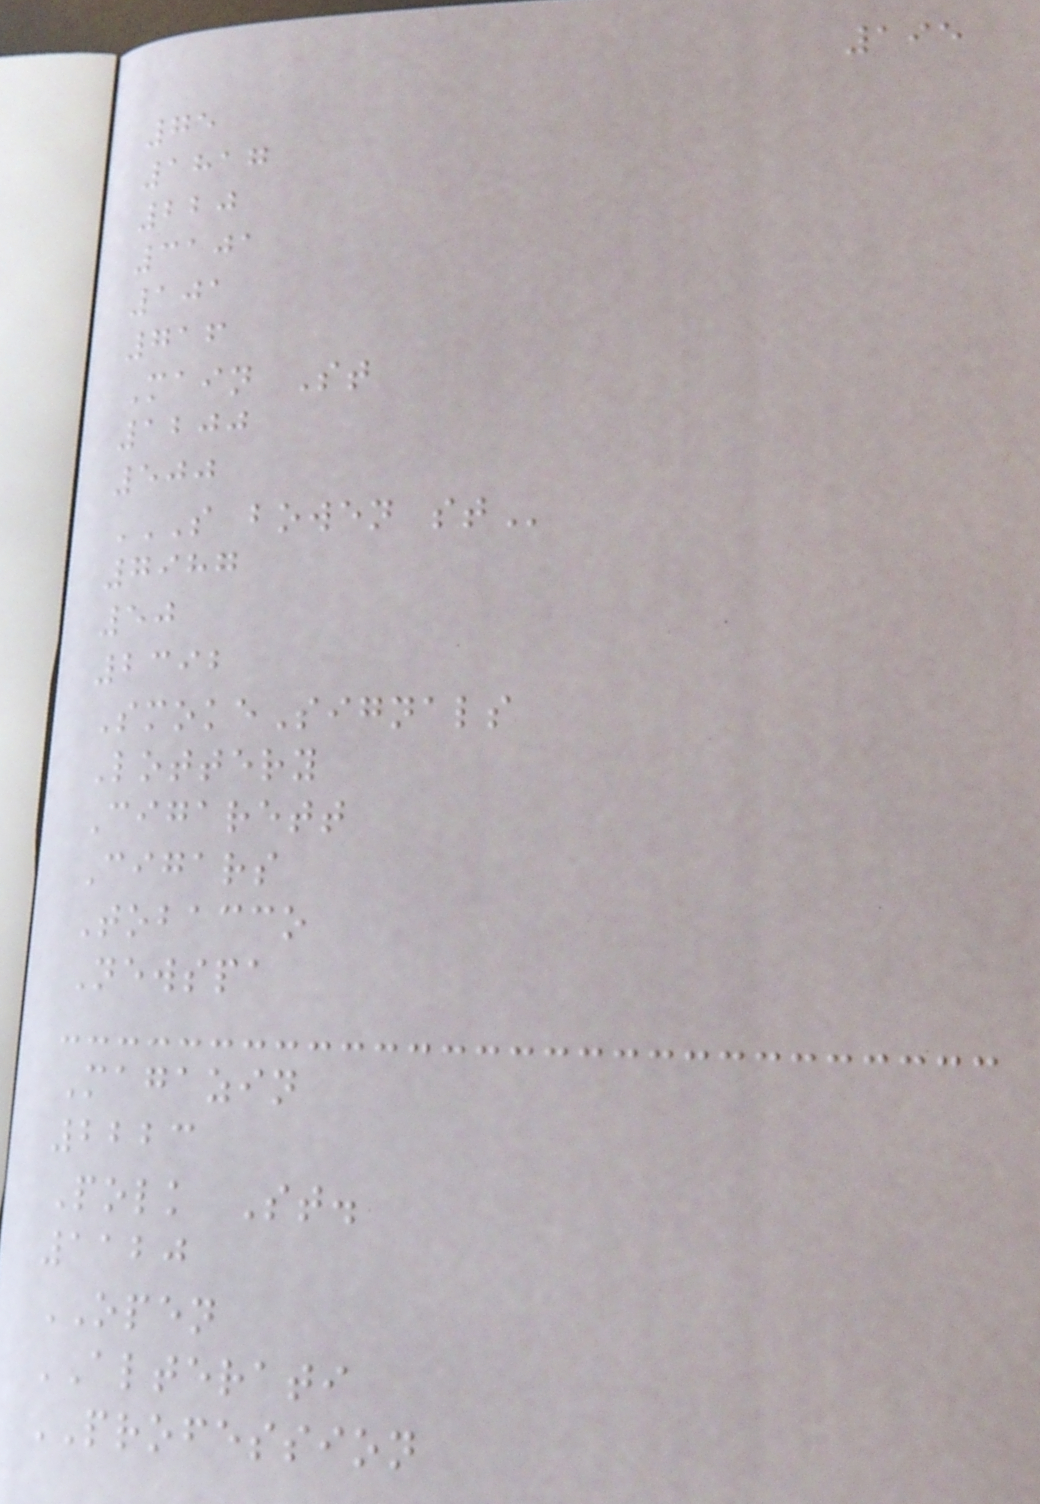195
75
1817
220
3101
101
716
Main St
1200
500
S BOWEN ST
7987
50
2392
SmokeSignals
Lottery
Cigarett
Cigars
Tobacco
Newspa
Magazin
2223
Polk St.
1120
OPEN
ALTERATI
PROFESSION
